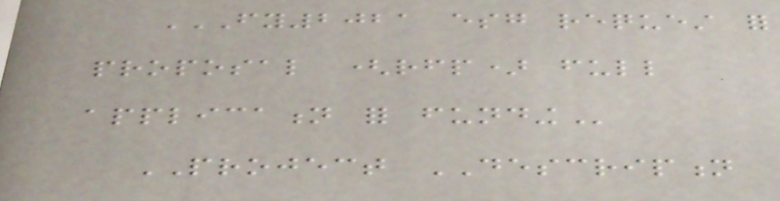FY2021 ESG REQUEST FOR
PROPOSAL (RFP) FULL
APPLICATION FOR FUNDING
PROJECT DESCRIPTION
